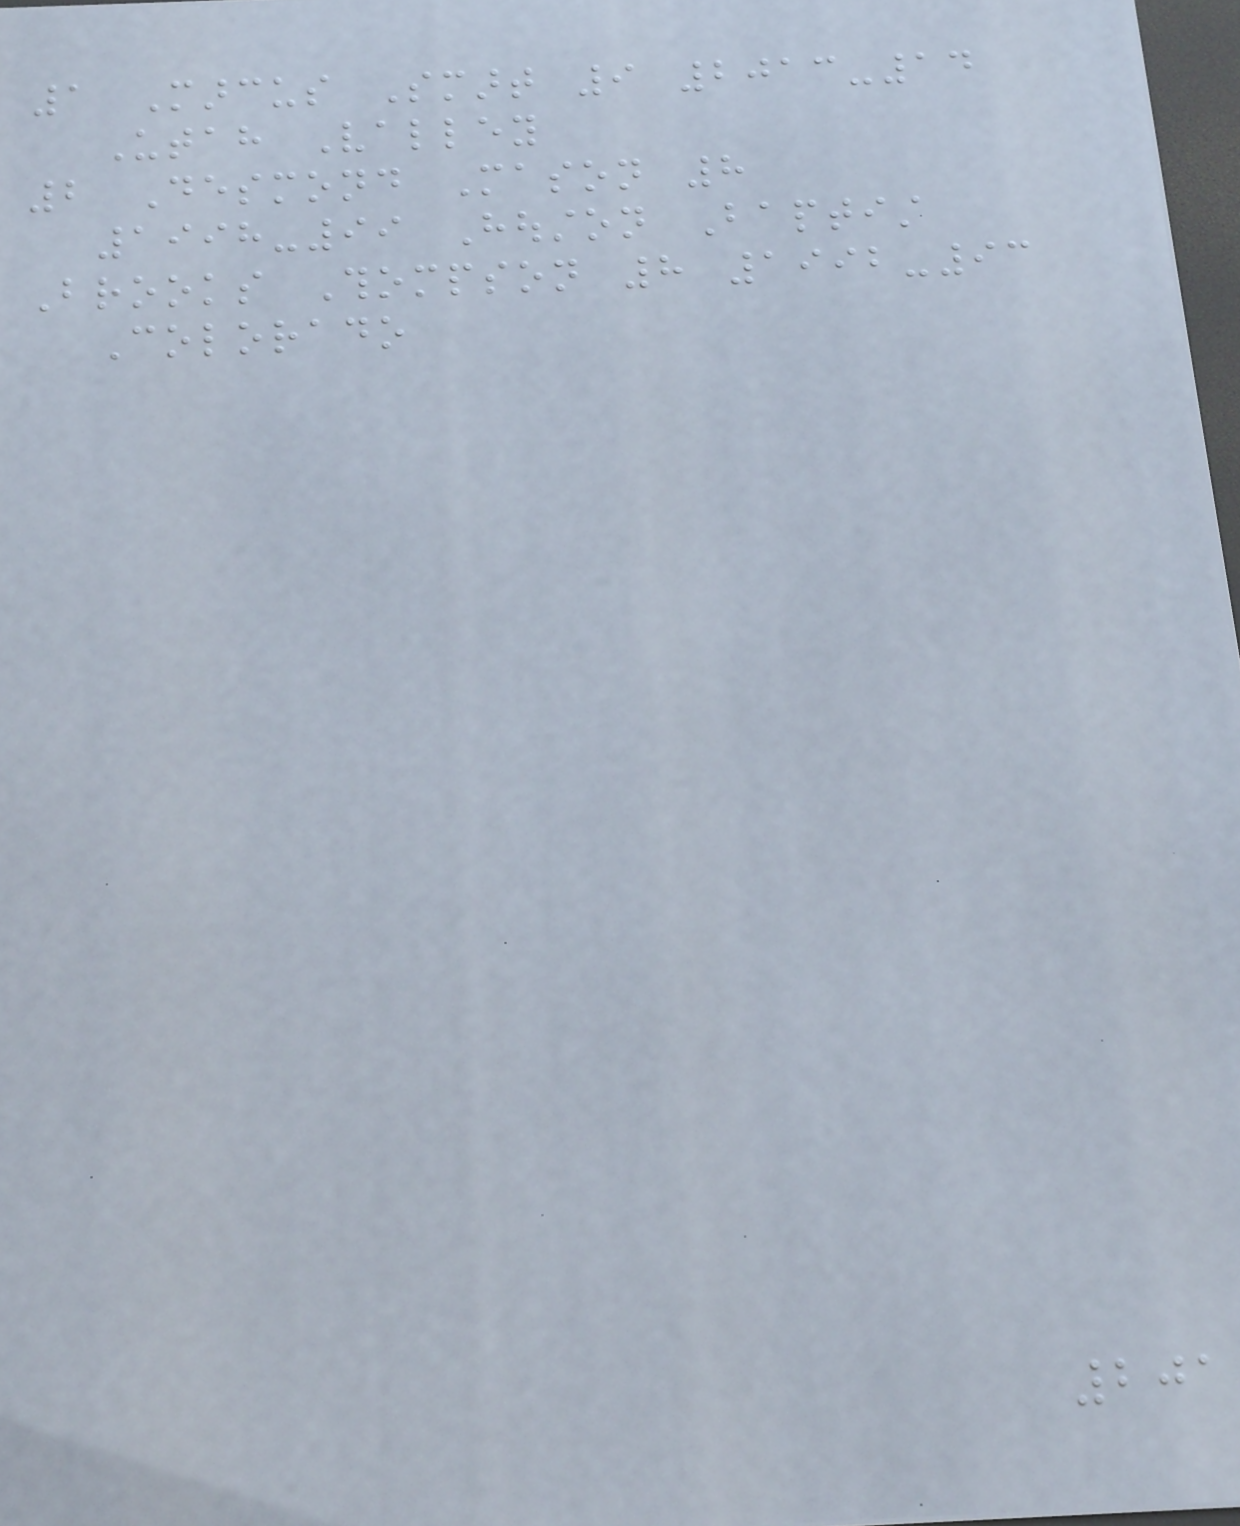1 Marcus Smart 9 2013-14
Utah Valley
2 Desmond Mason 8
1998-99 Houston Baptist
Brooks Thompson 8 1992-93
Colorado
201
